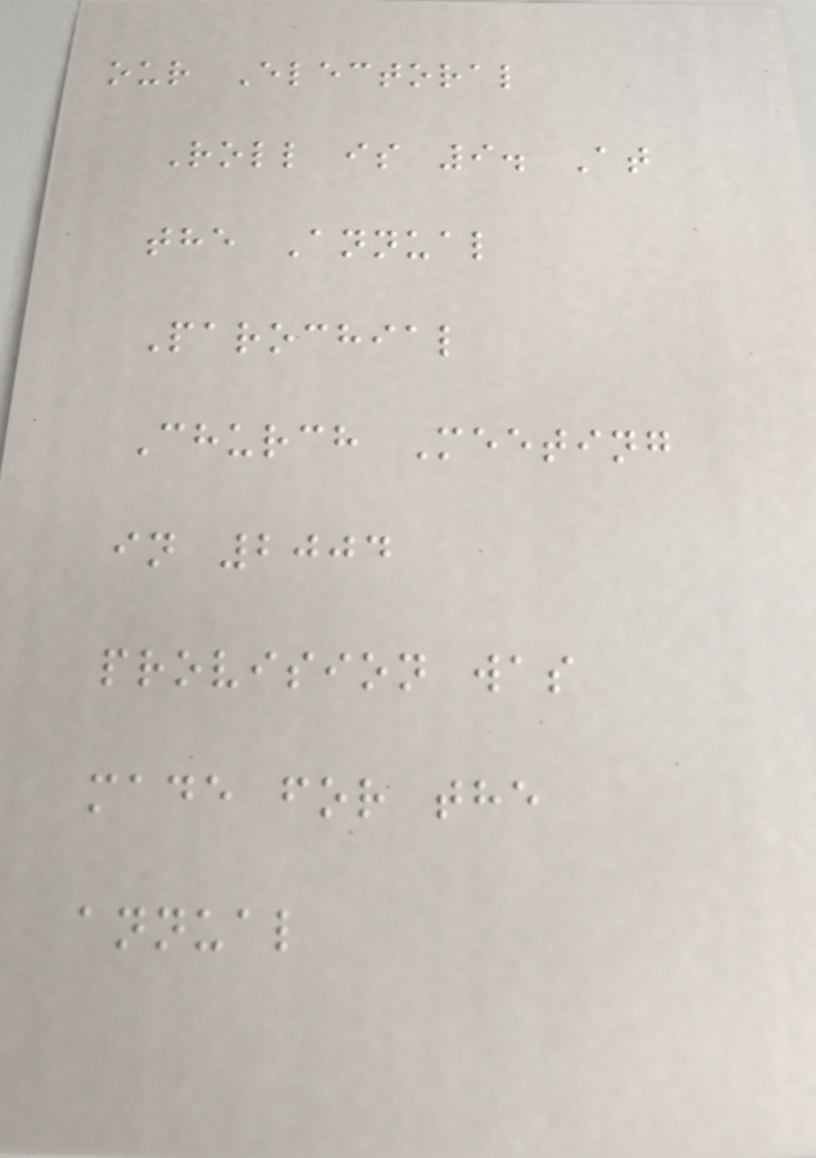our Electoral
Roll is 9. At
the Annual
Parochial
Church Meeting
in 2004
provision was
made for the
annual
